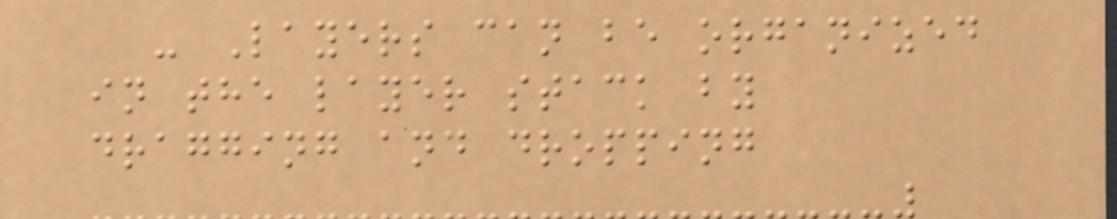- Layers can be organized
in the layer stack by
dragging and dropping
